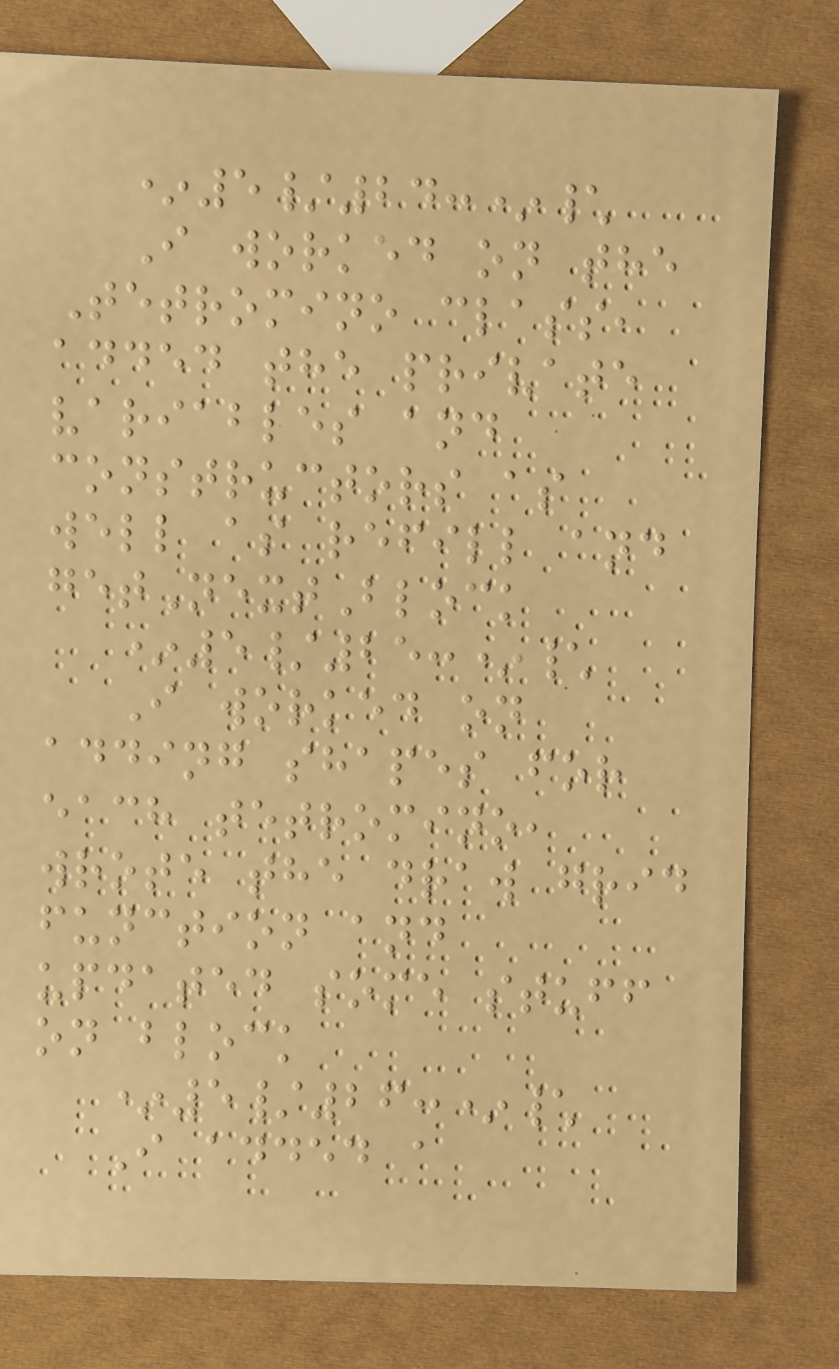*5/24:*\
I worked on the
Tetromino class,
added the private
variables and
constructors as
well as refill and
getNextBlock
*5/25:*\
I worked on
adding shapes for
each tetromino,
wrote the draw grid
function and
updated some stuff
on block
*5/26:*\
I added a
